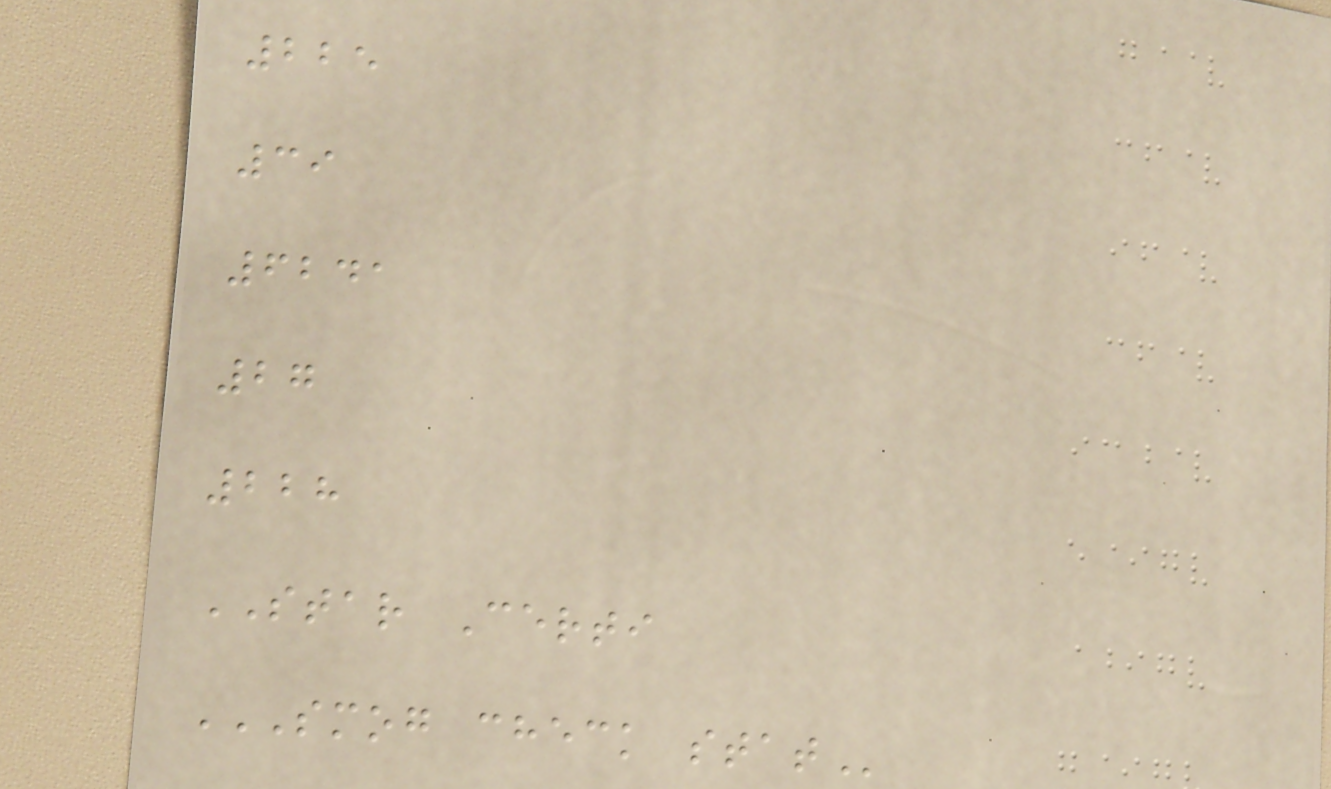225
39
6241
27
228
STAR Certi
SMOG CHECK STAT
